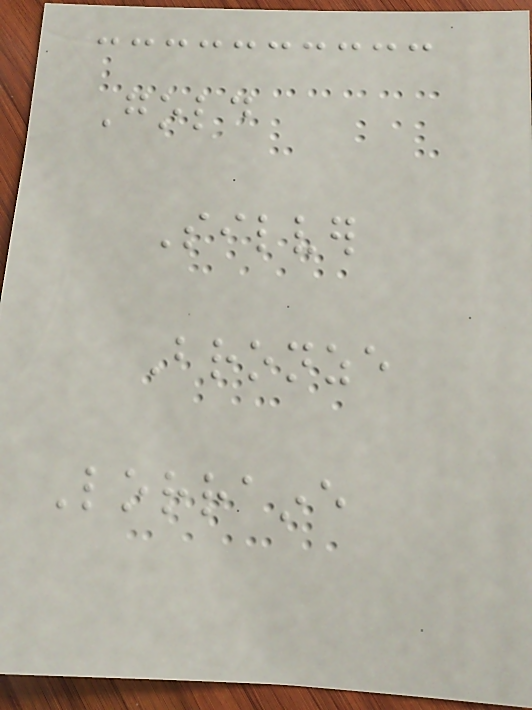Gold
Silver
Bronze
Lorraine
